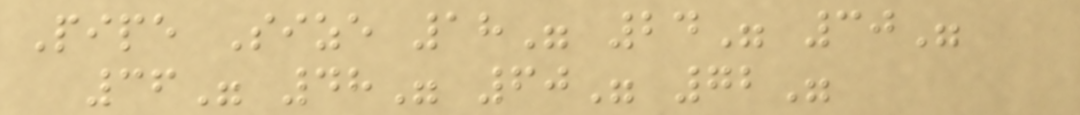Pipe Size 18" 24" 30"
36" 48" 60" 72"
